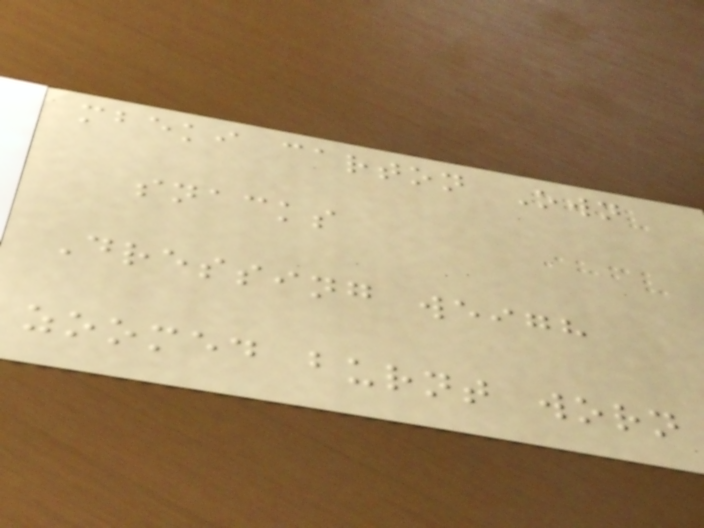mbeki carton Own
snacks
Dressing weigh
zoomed burnt worn
